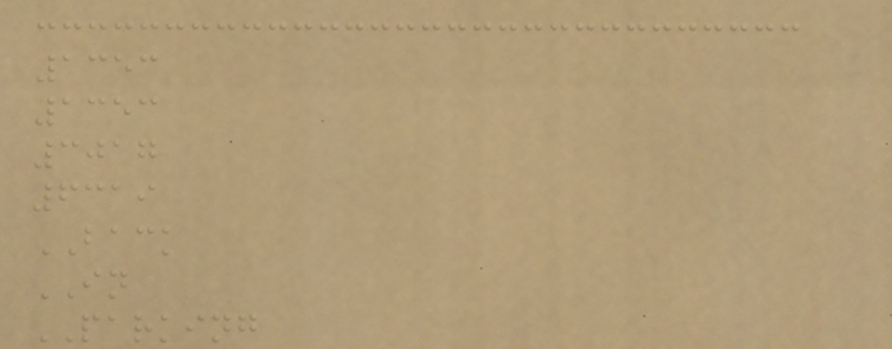1353
1353
3017
6319
BACK
IN
PARKING
